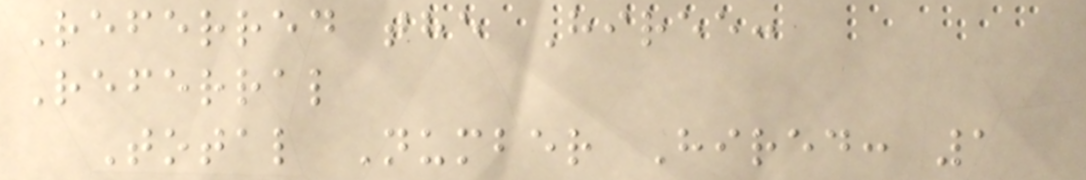Referred the Hiree:
Referral
Total Number Hired: 1
